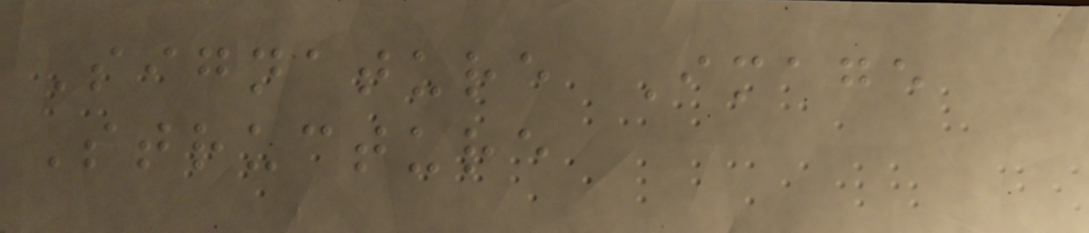Signature Image
Structure
